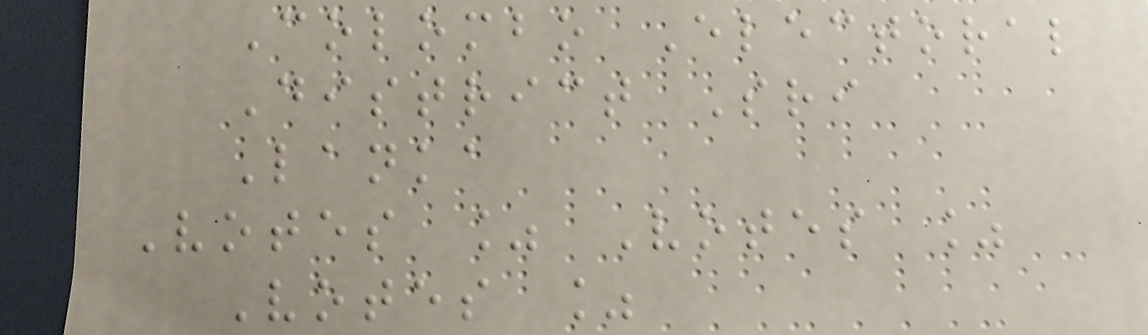Colombo Electoral
District Sri
Lanka
Votes % Votes %
Votes %
